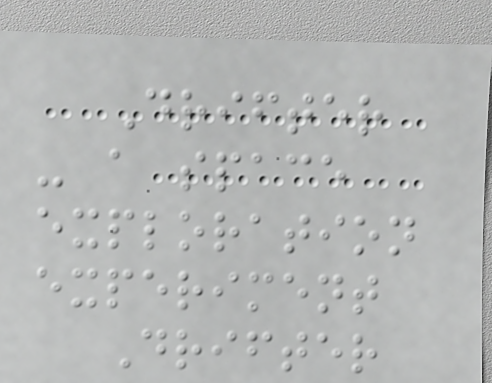Drifter
- a space
exploration
experiment
Drifter
